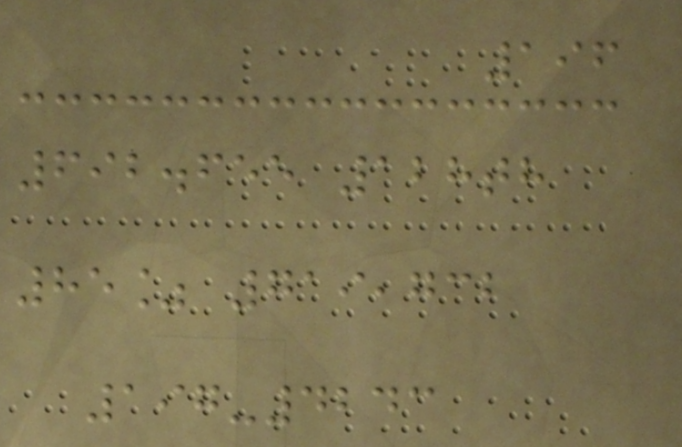196
692.655 128th
85% 719,732
197-4243
